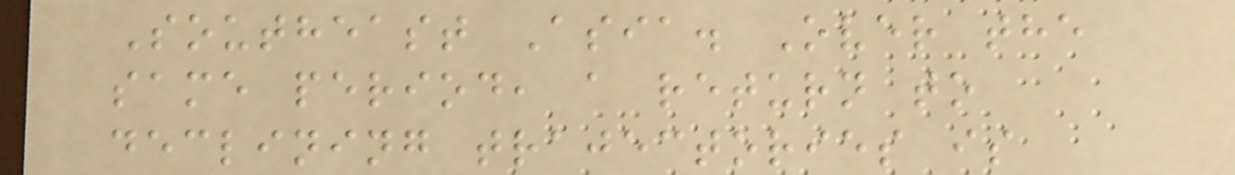Southeast Asia. Over the
same period, a return to
declining trajectories is
